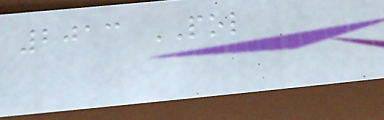2013 POL
